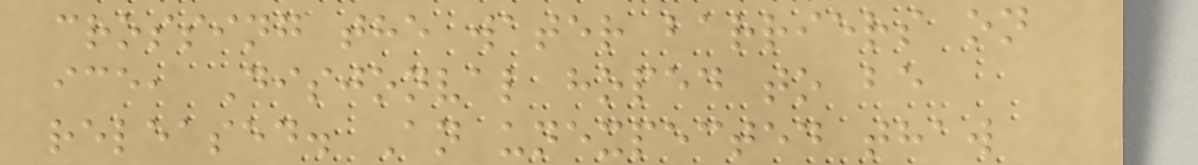crossing the water barriers on
ice, Disjonval hoped to be
released. An unexpected thaw
